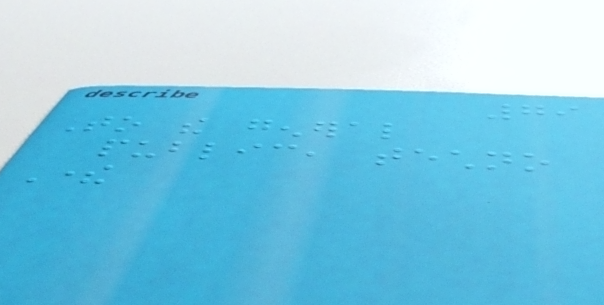79
To the general
public, techno
There
